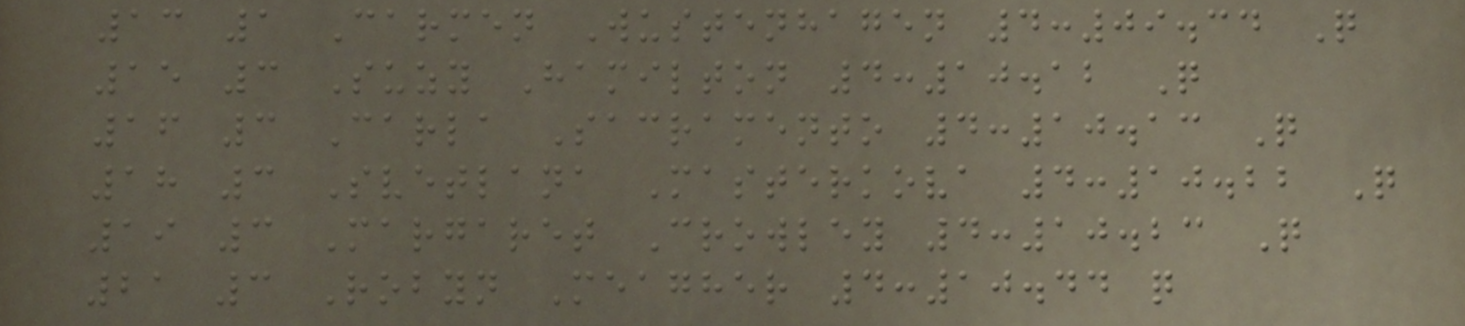13 1 Carmen Wustenhagen 4:09.34 Q
15 3 Suzy Hamilton 4:10.12 Q
16 3 Carla Sacramento 4:10.13 Q
18 3 Svetlana Masterkova 4:10.22 Q
19 3 Margaret Crowley 4:10.23 Q
21 3 Robyn Meagher 4:10.44 q
